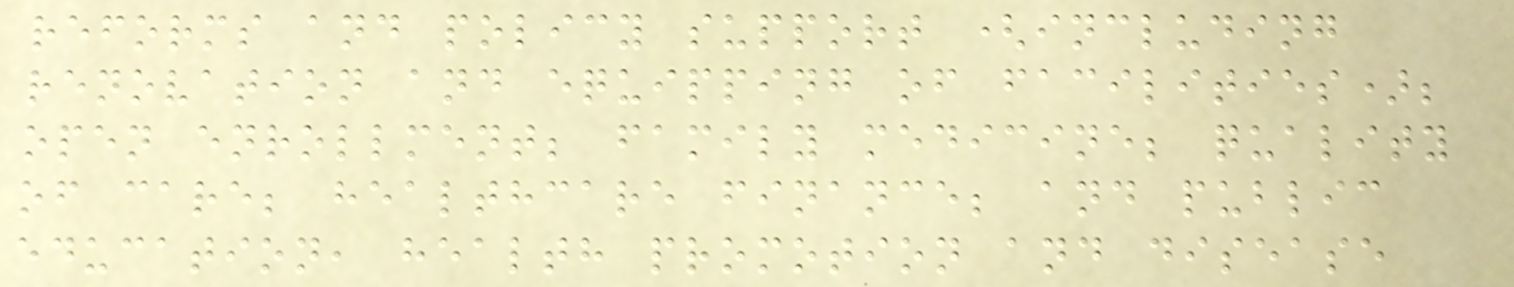reforms and policy support (including
renovation and equipping of facilities);
open enrollment; family medicine; quality
of care; healthcare finance; and public
education, health promotion and disease
